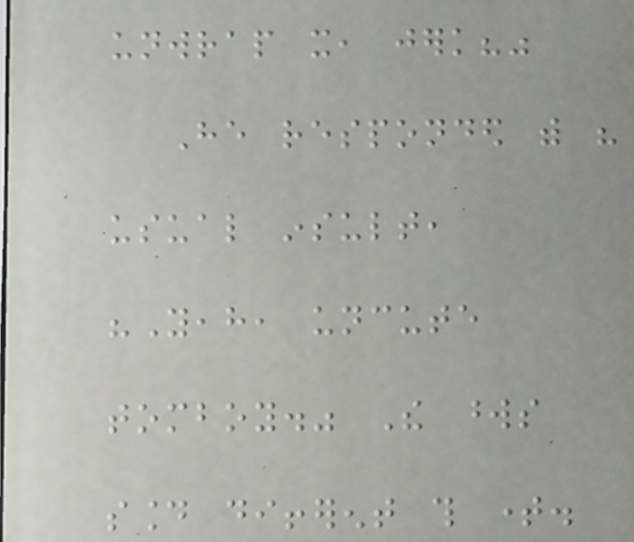unwrap it, jerk?"
He responded with his
usual insult,
"Yeah, uncute
tomboy." The words
sound different this time.
